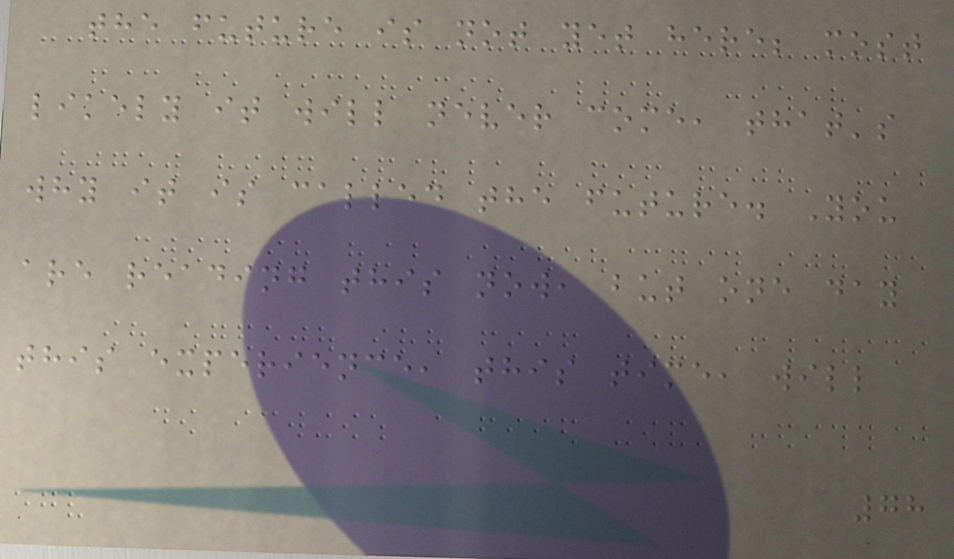the future is not yet here; most
likely it will never come, that's
why it is called the future. You
are reading this now, but one day
this experience, this time, will
78
